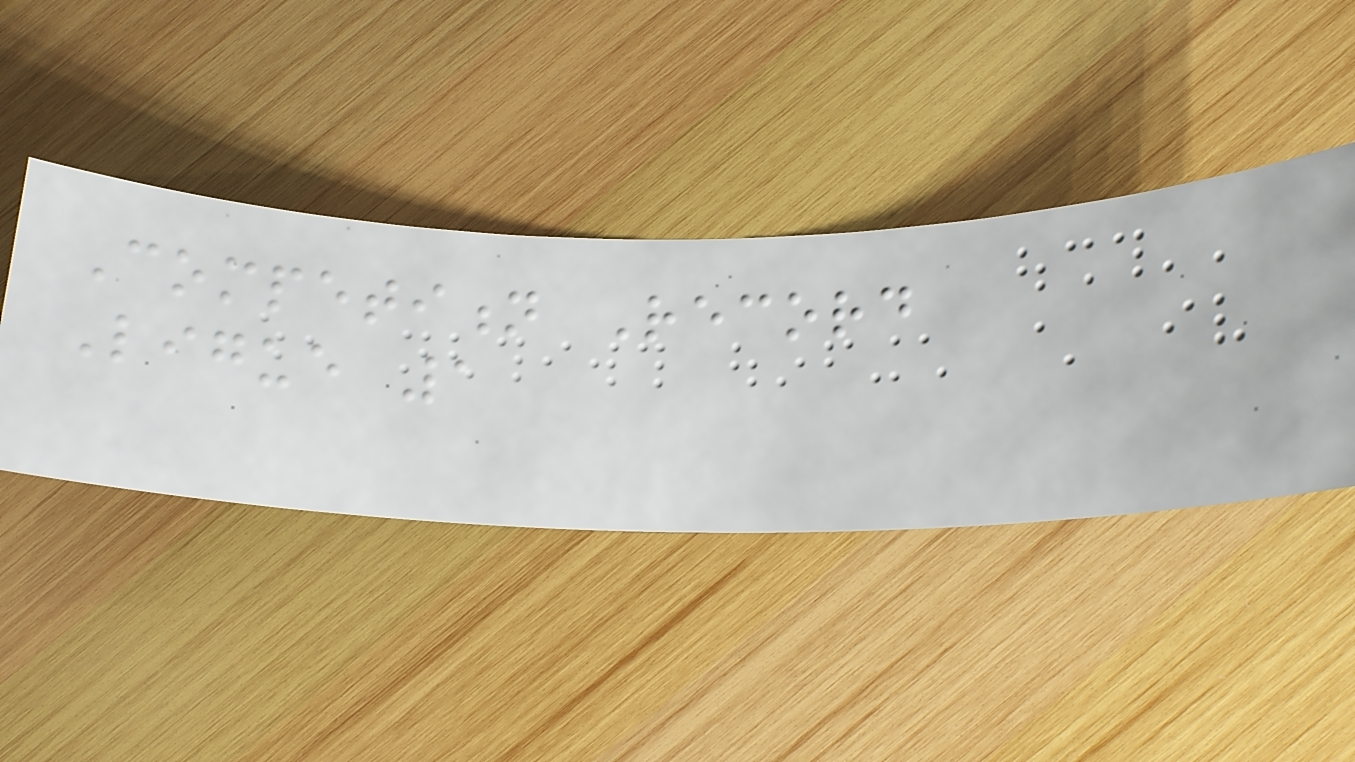Competition Record
Ligue 1
